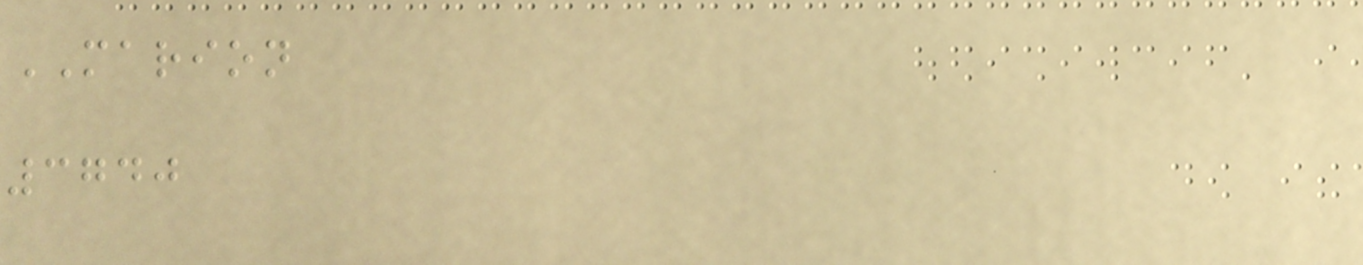MARION
3740
